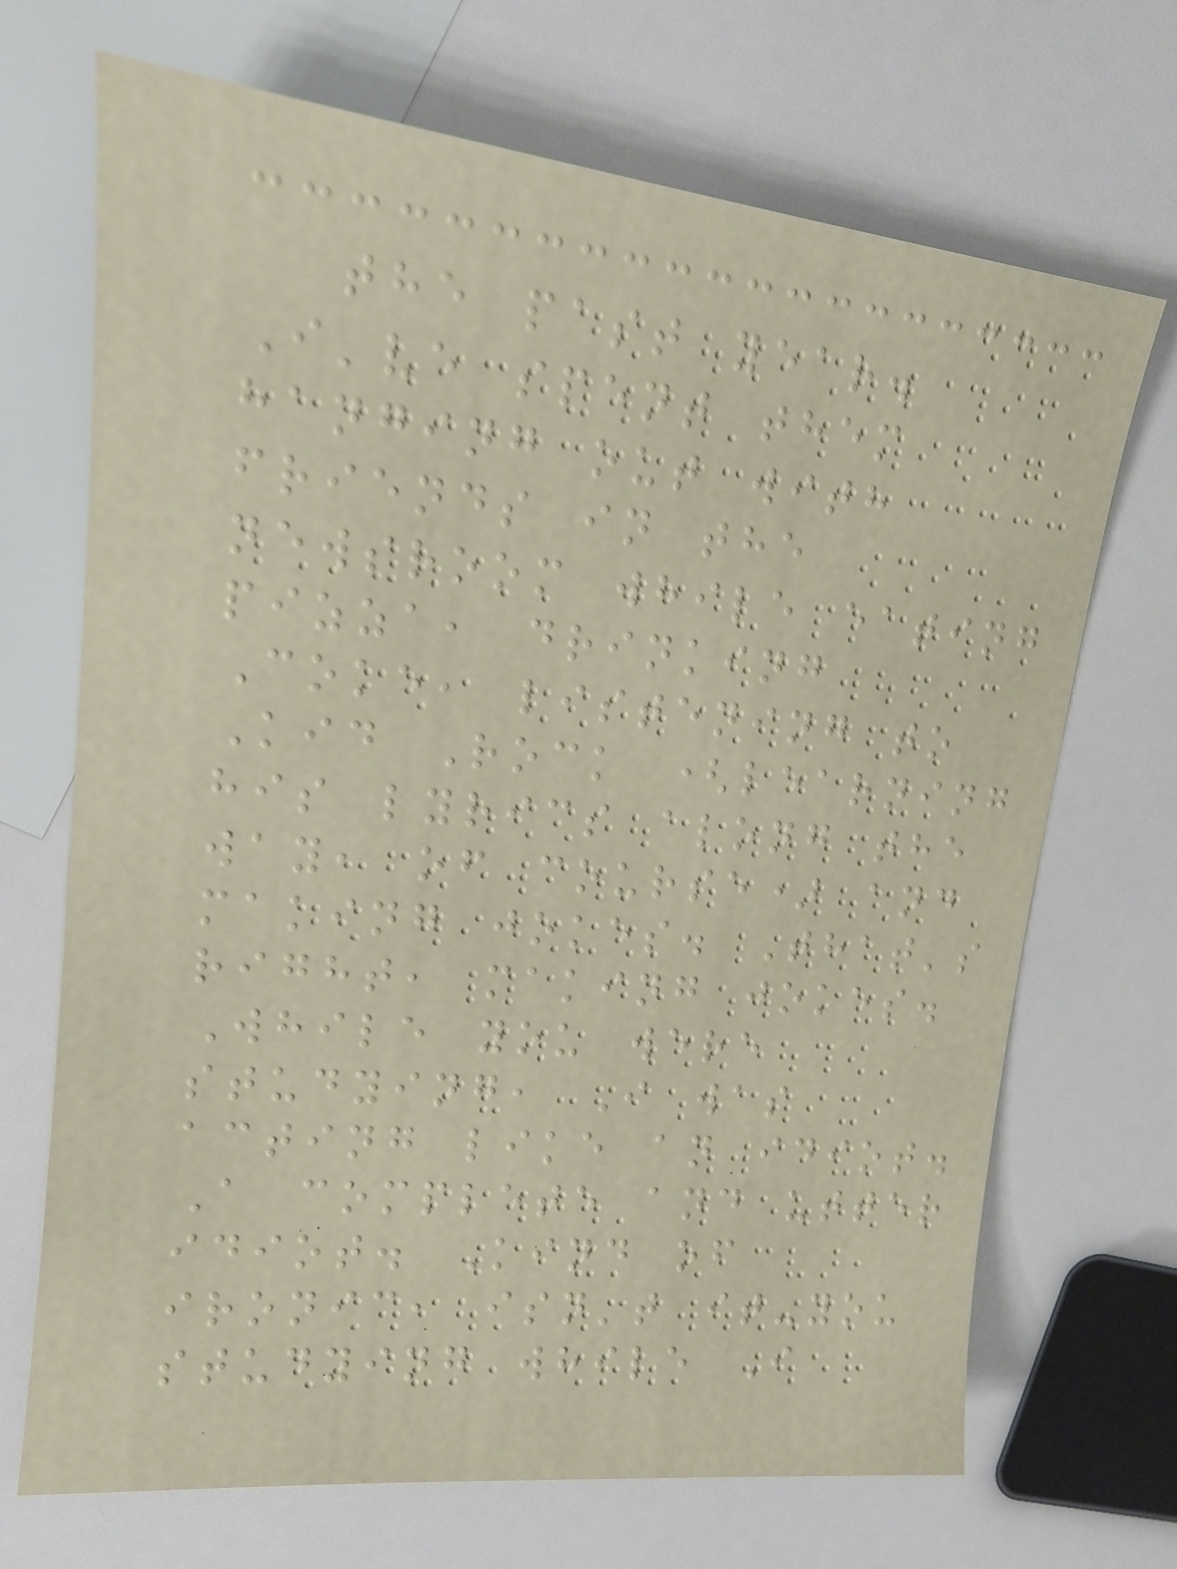the past year.
I've spent them
hanging out with
friends in the
newsroom while eating
pizza, drinking
Coke, listening to
Kid Rock (learning
his lyrics along the
way, of course) and
making jokes. That's
right, making jokes.
While you were
studying, I was
acting like an idiot.
A complete and utter
idiot. Kind of
ironic, isn't it-you
studying while I
